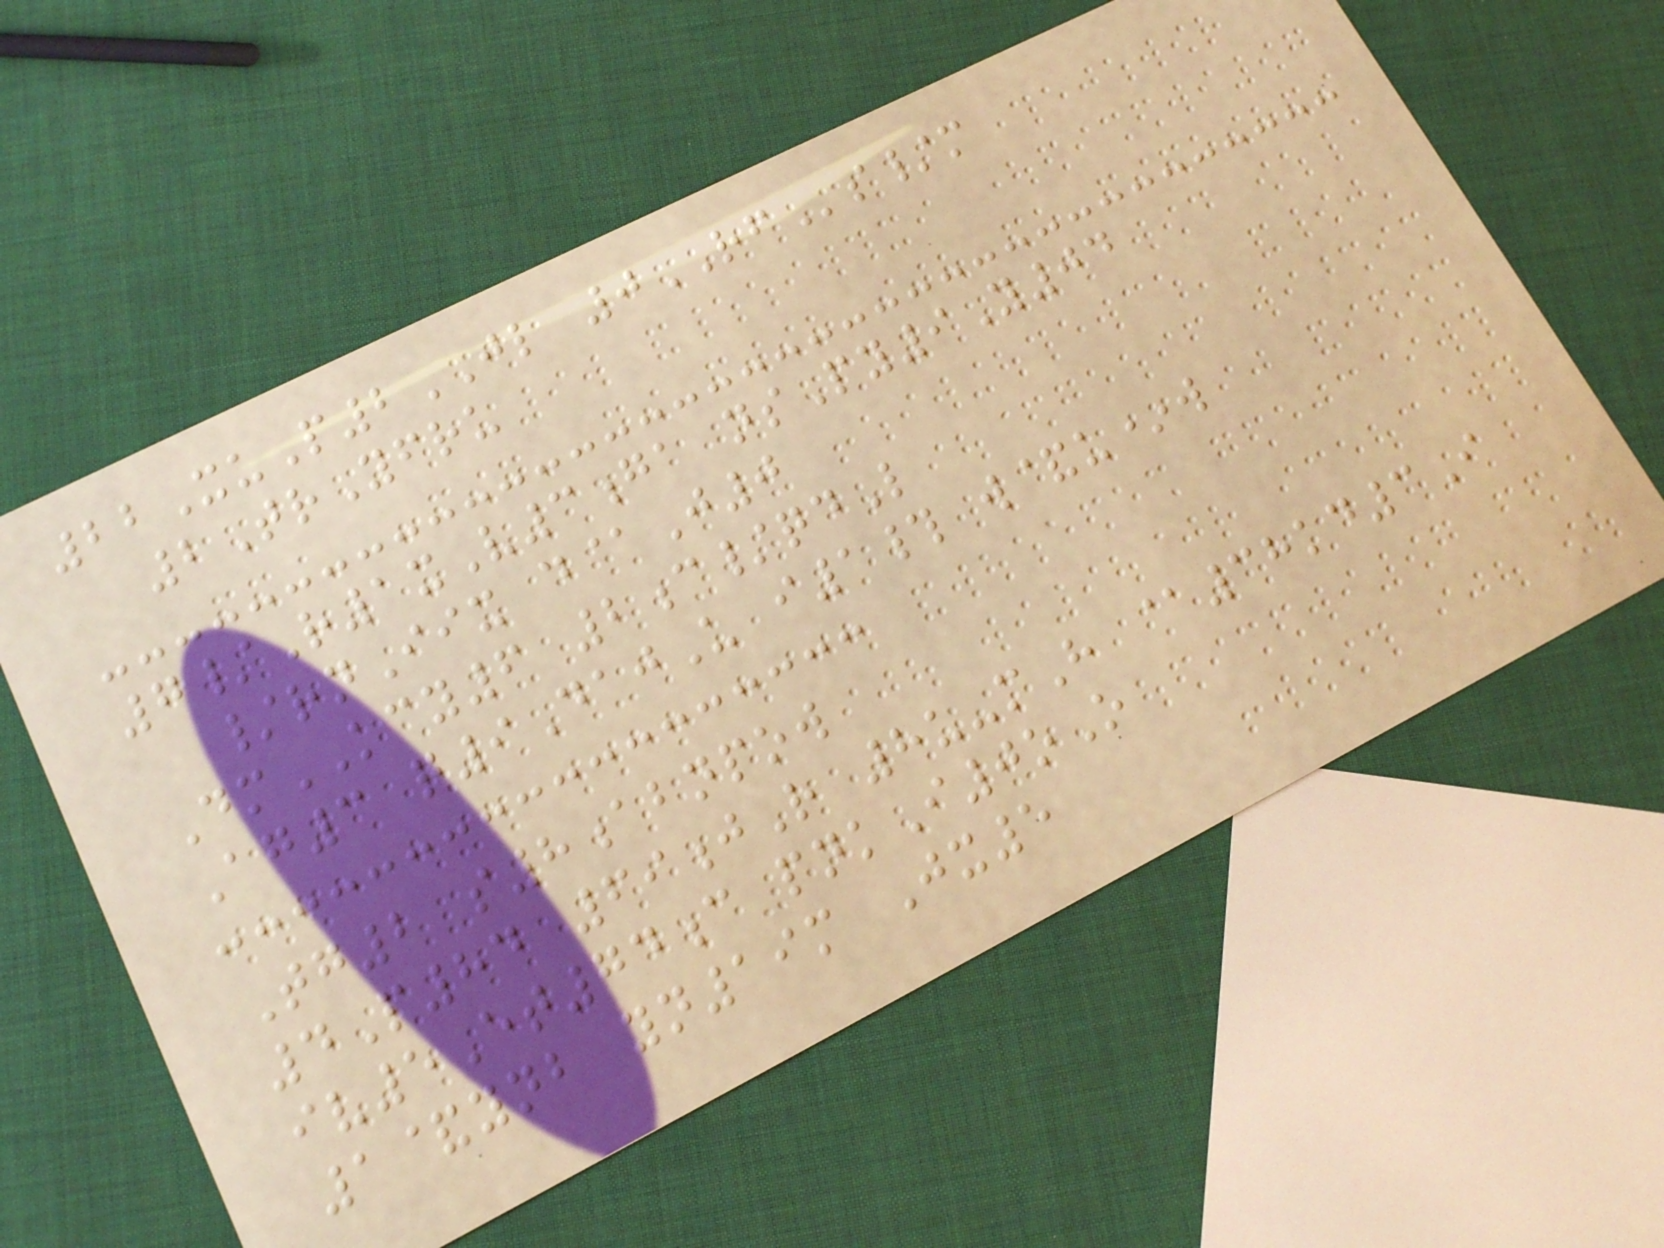22XuP2JL 0RFs/m
2TrYfru
7/R1xV3ga nsPy9Y04
/rnIix d@J0
DmKCY6 2c/qdL
Ag3 q9DajU i1# w&u*w
Tg2 s8abnpow
4P84 69jR 8u-mH @38kd3I
iv5Et74c pnkI0oO
1&ynb yn19m Jx5
